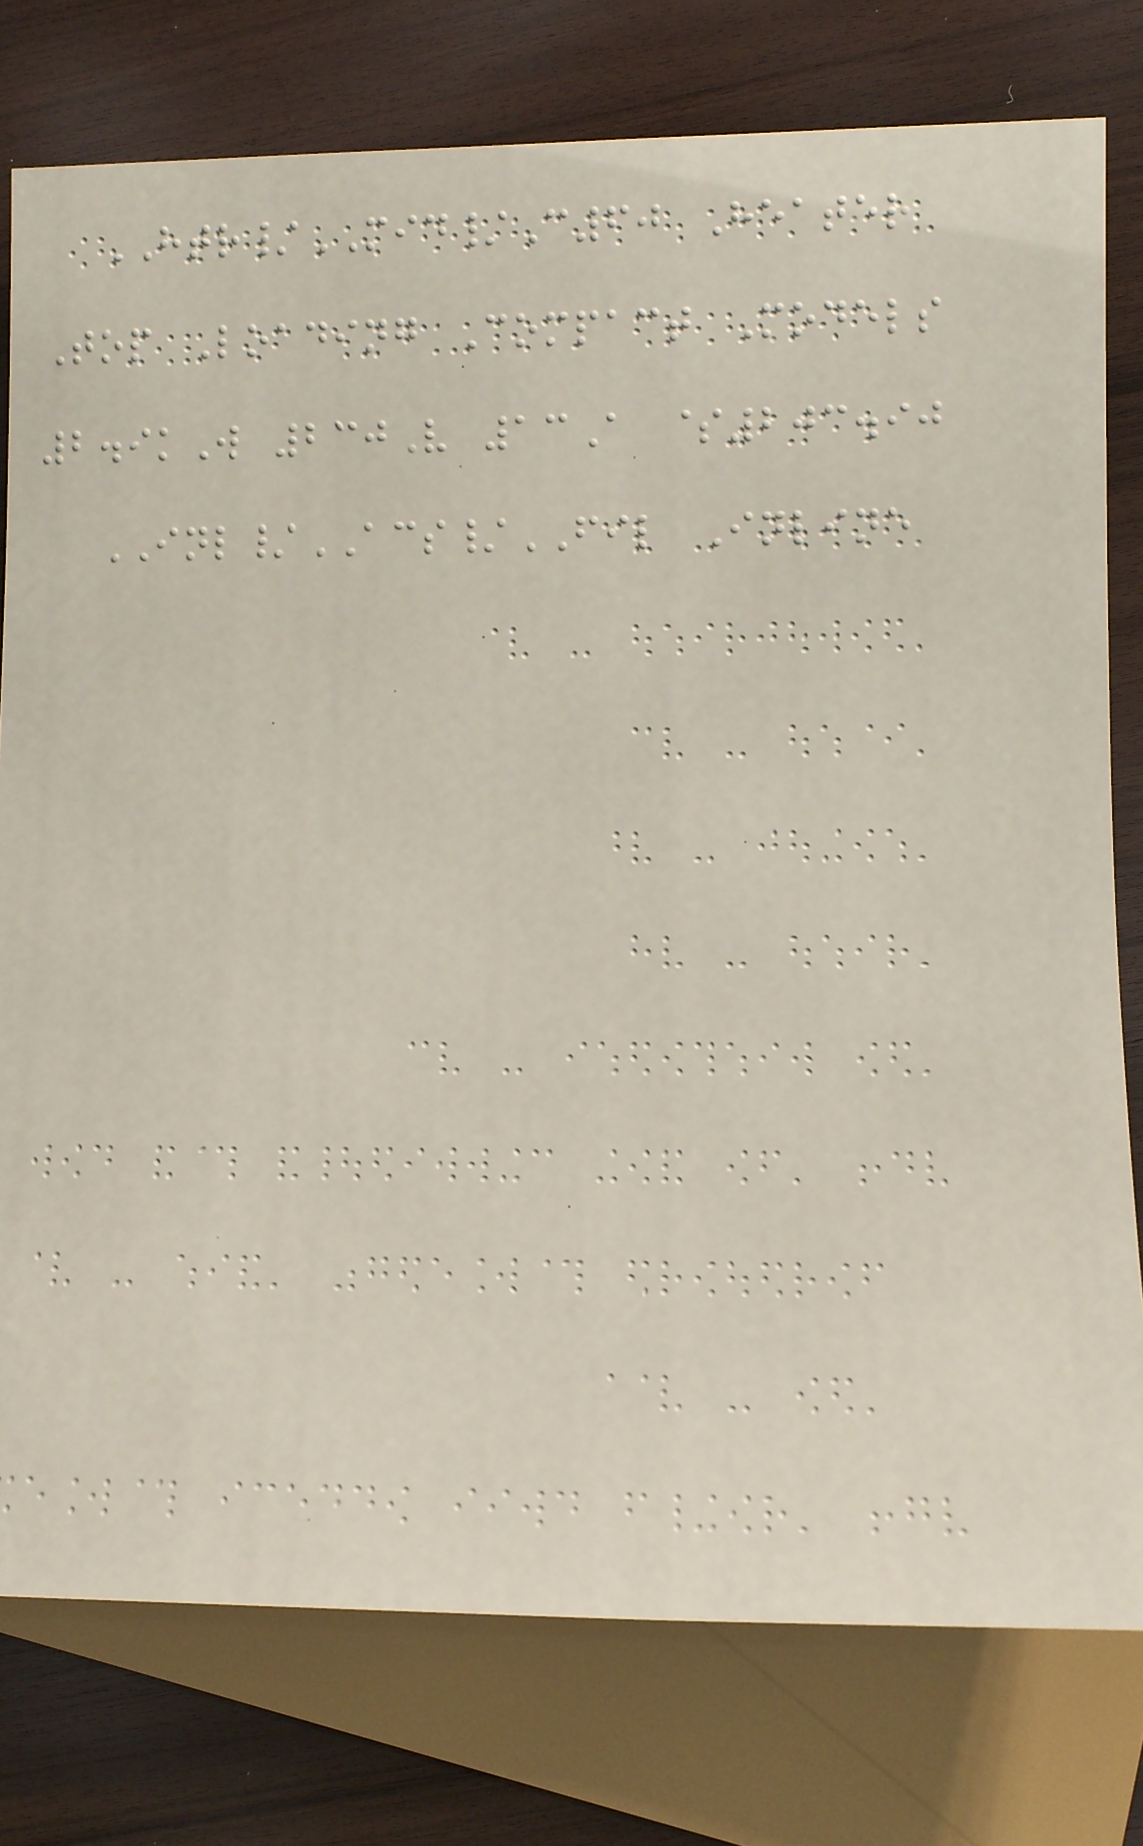HTR/MID/C60 Heater
Top Loading Compact Models
2.9kW 230V 13A $203.90
INL/ACS/FIL Inline
